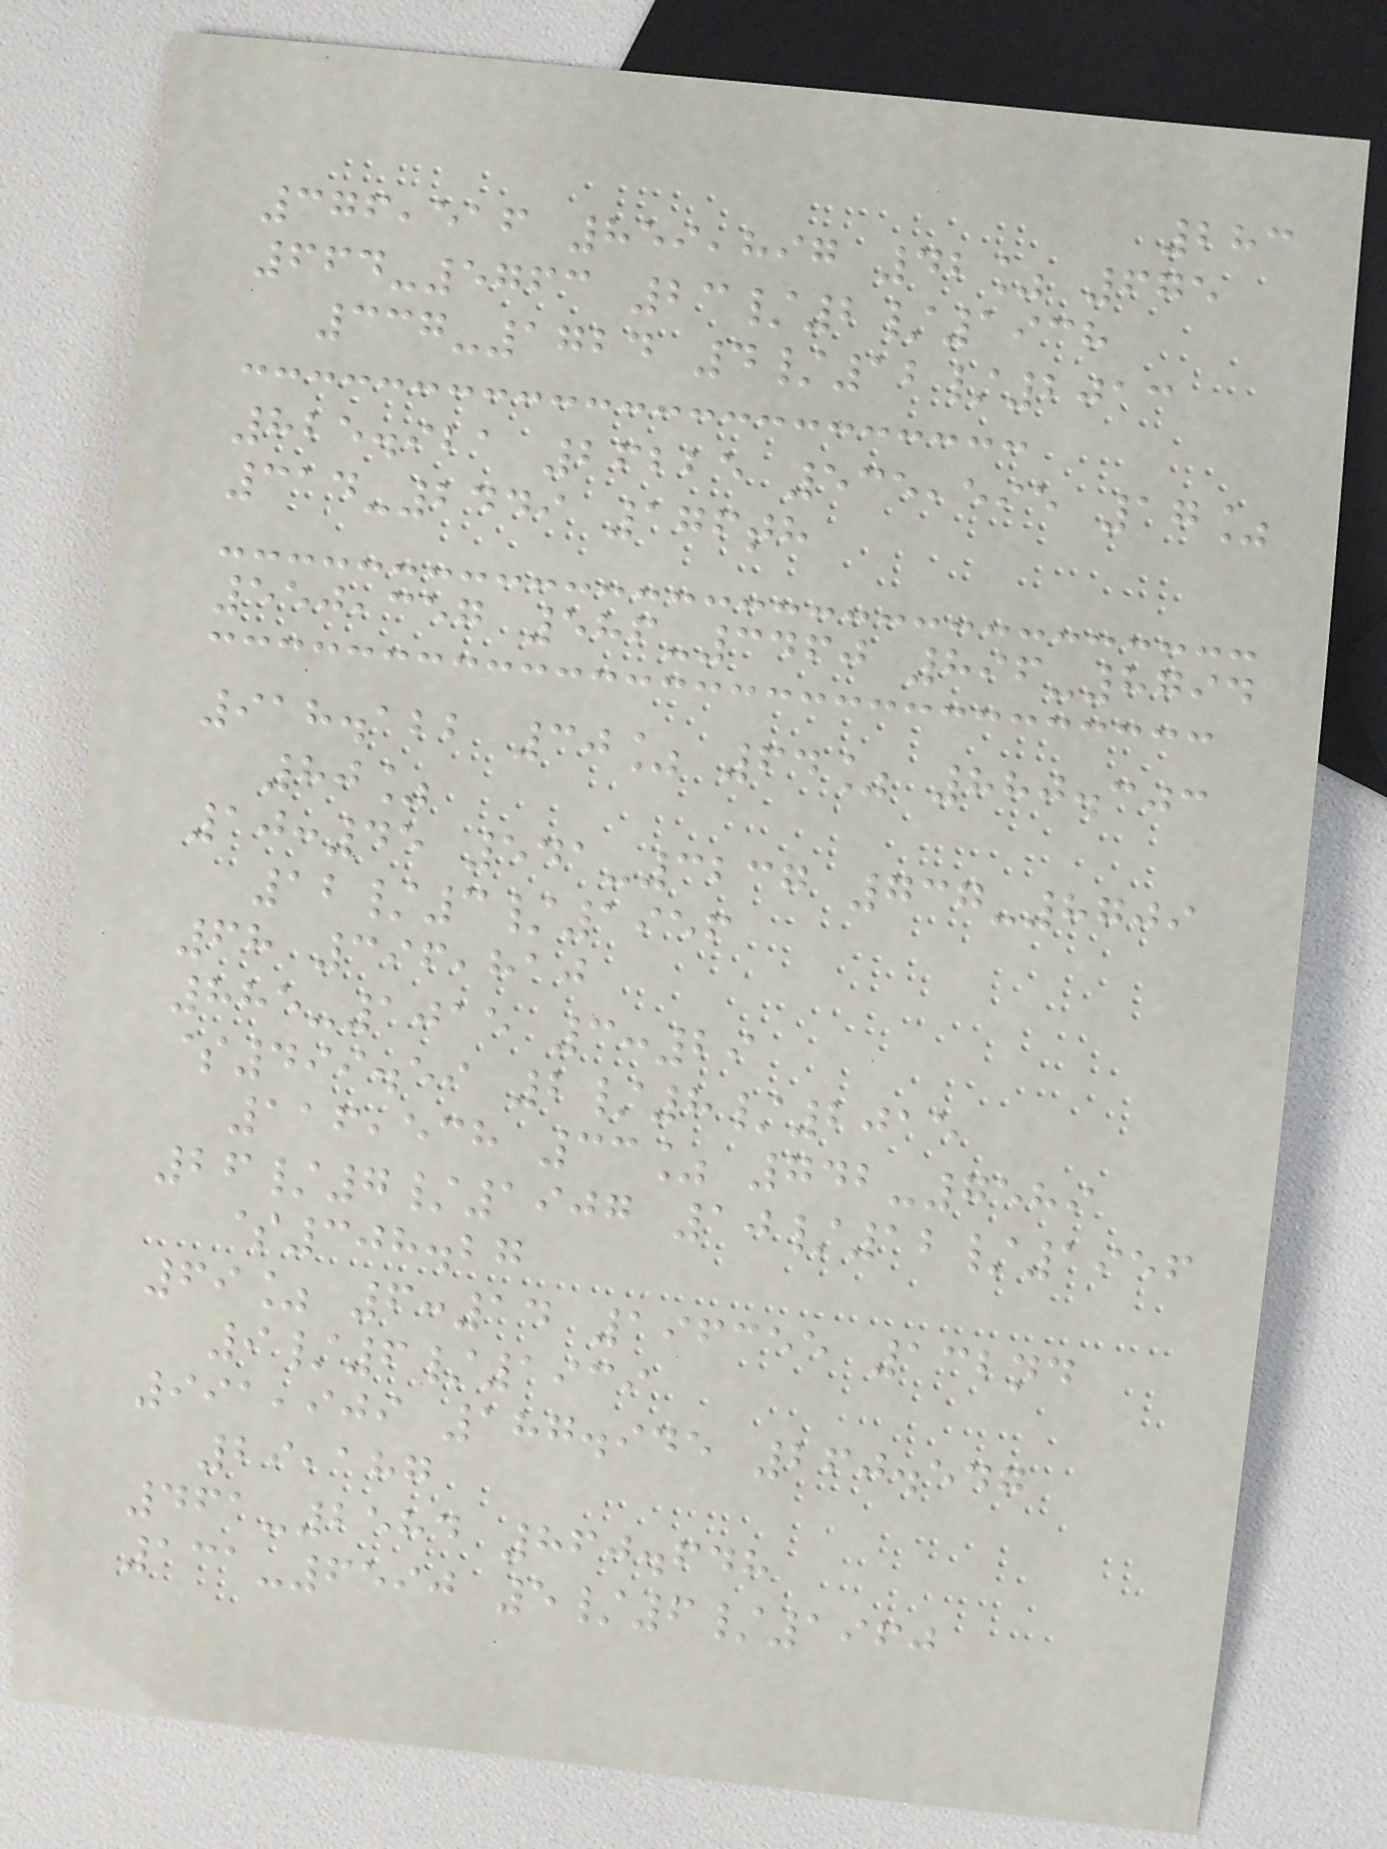283
376,516 859,897 42% 675
664-5763 23/2/1938
337-1724 4/12/2013
825.921 26225 535,595 17%
314-2449 176th
550,357 586-3460 896-8794
918.122 30% 64% 880.303
80%
10:45 541-3237 737-8709
12/3/1956
68 396,810
885-1015 3:29
$499.59 2/8/2015
116,538 33% 742-7589
26/7/1907 10/12/1956
$308.27
69% 6:14 196355 132nd
9/6/1939
991,909 187.945 260.547
29,187
461-2584 860.648
131-6590 5/6/1960
